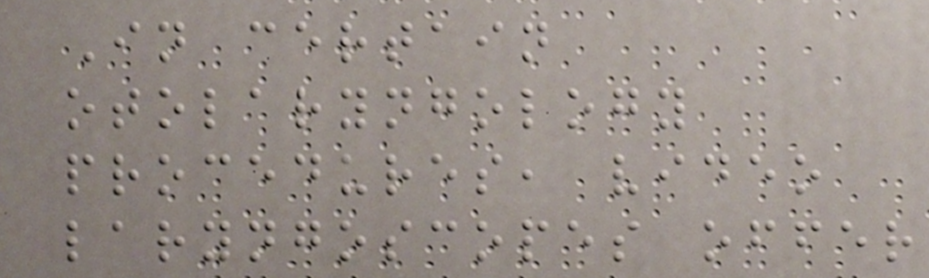In certain
otolaryngology
procedures, video
laryngoscopes offer
